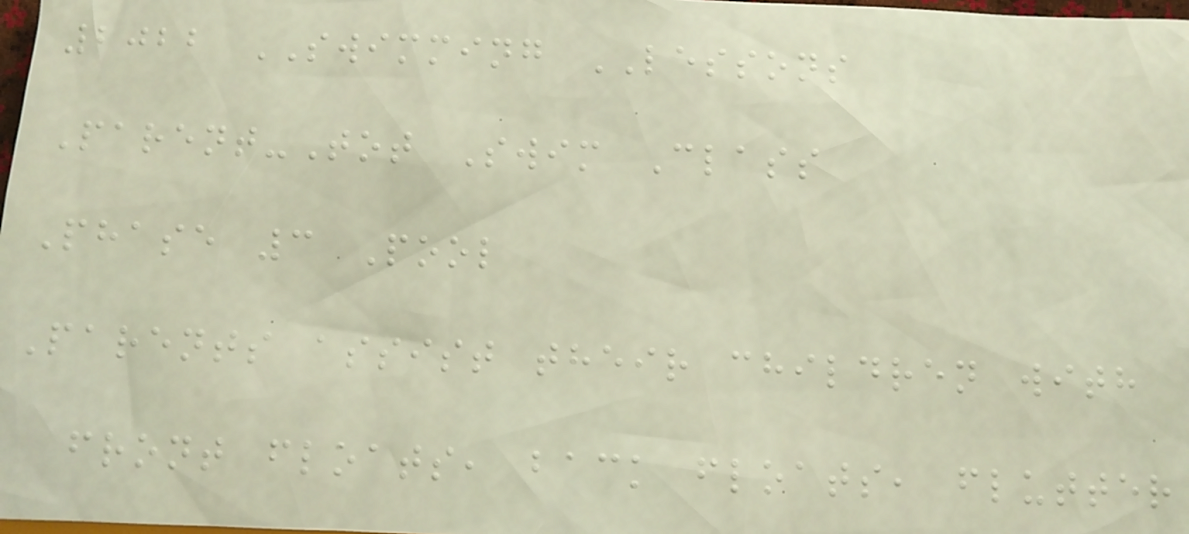2022 SWIMMING LESSONS
Parent-Tot Swim Class
Phase 3 Pool
Parents assist their children with
front floats, back floats, flutter
